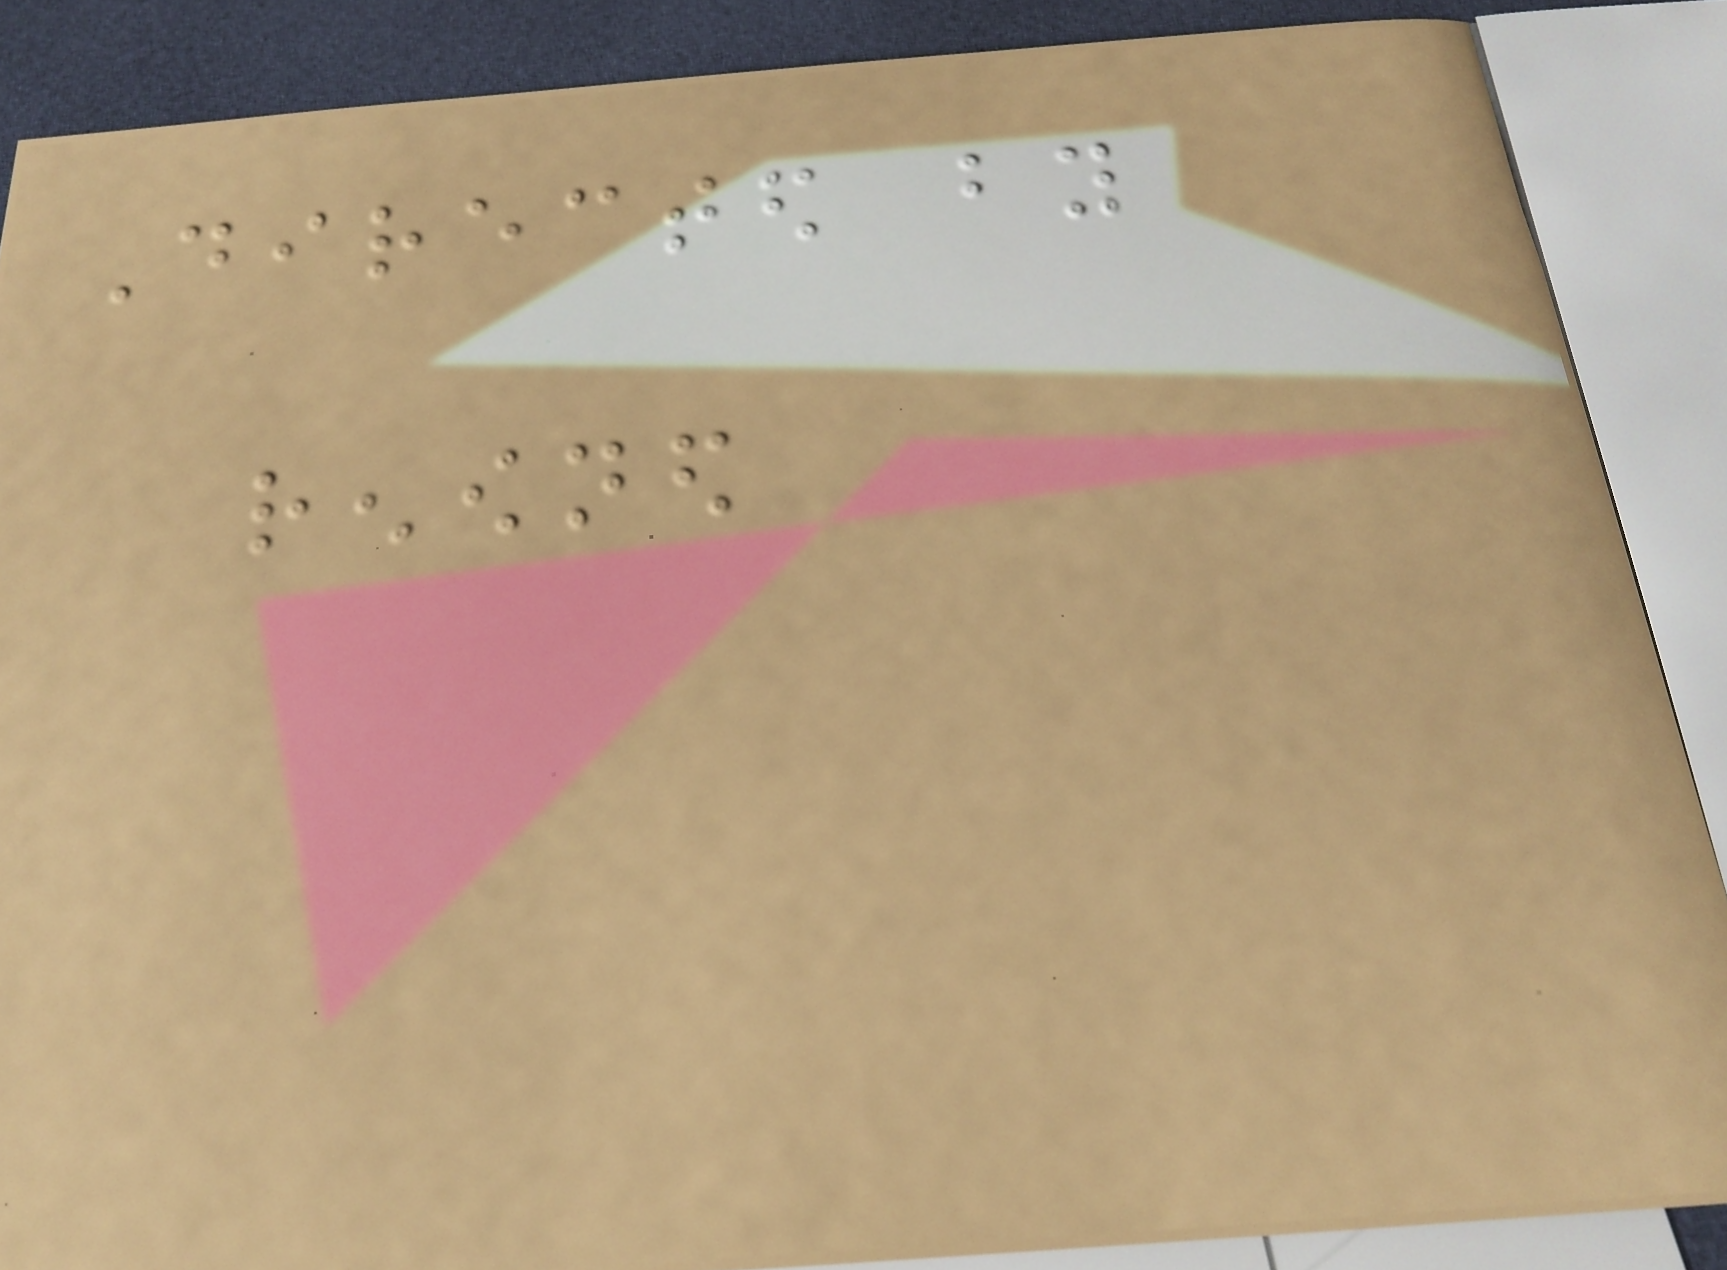Directed by
renowned
